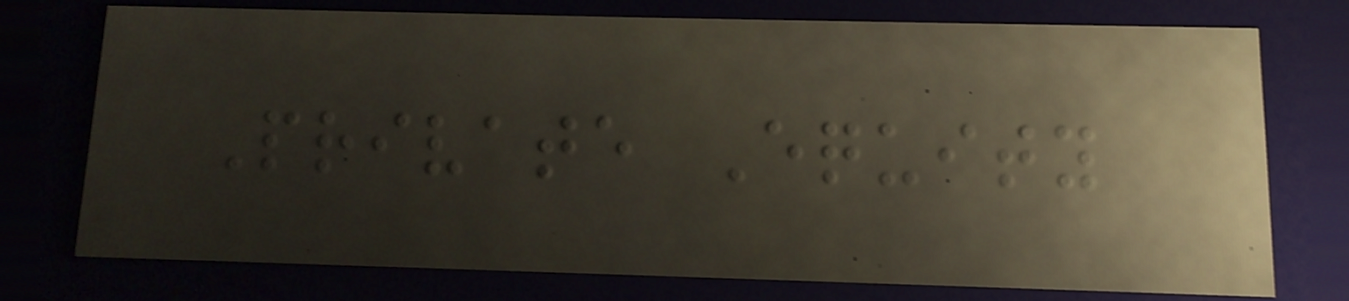Private Equity
